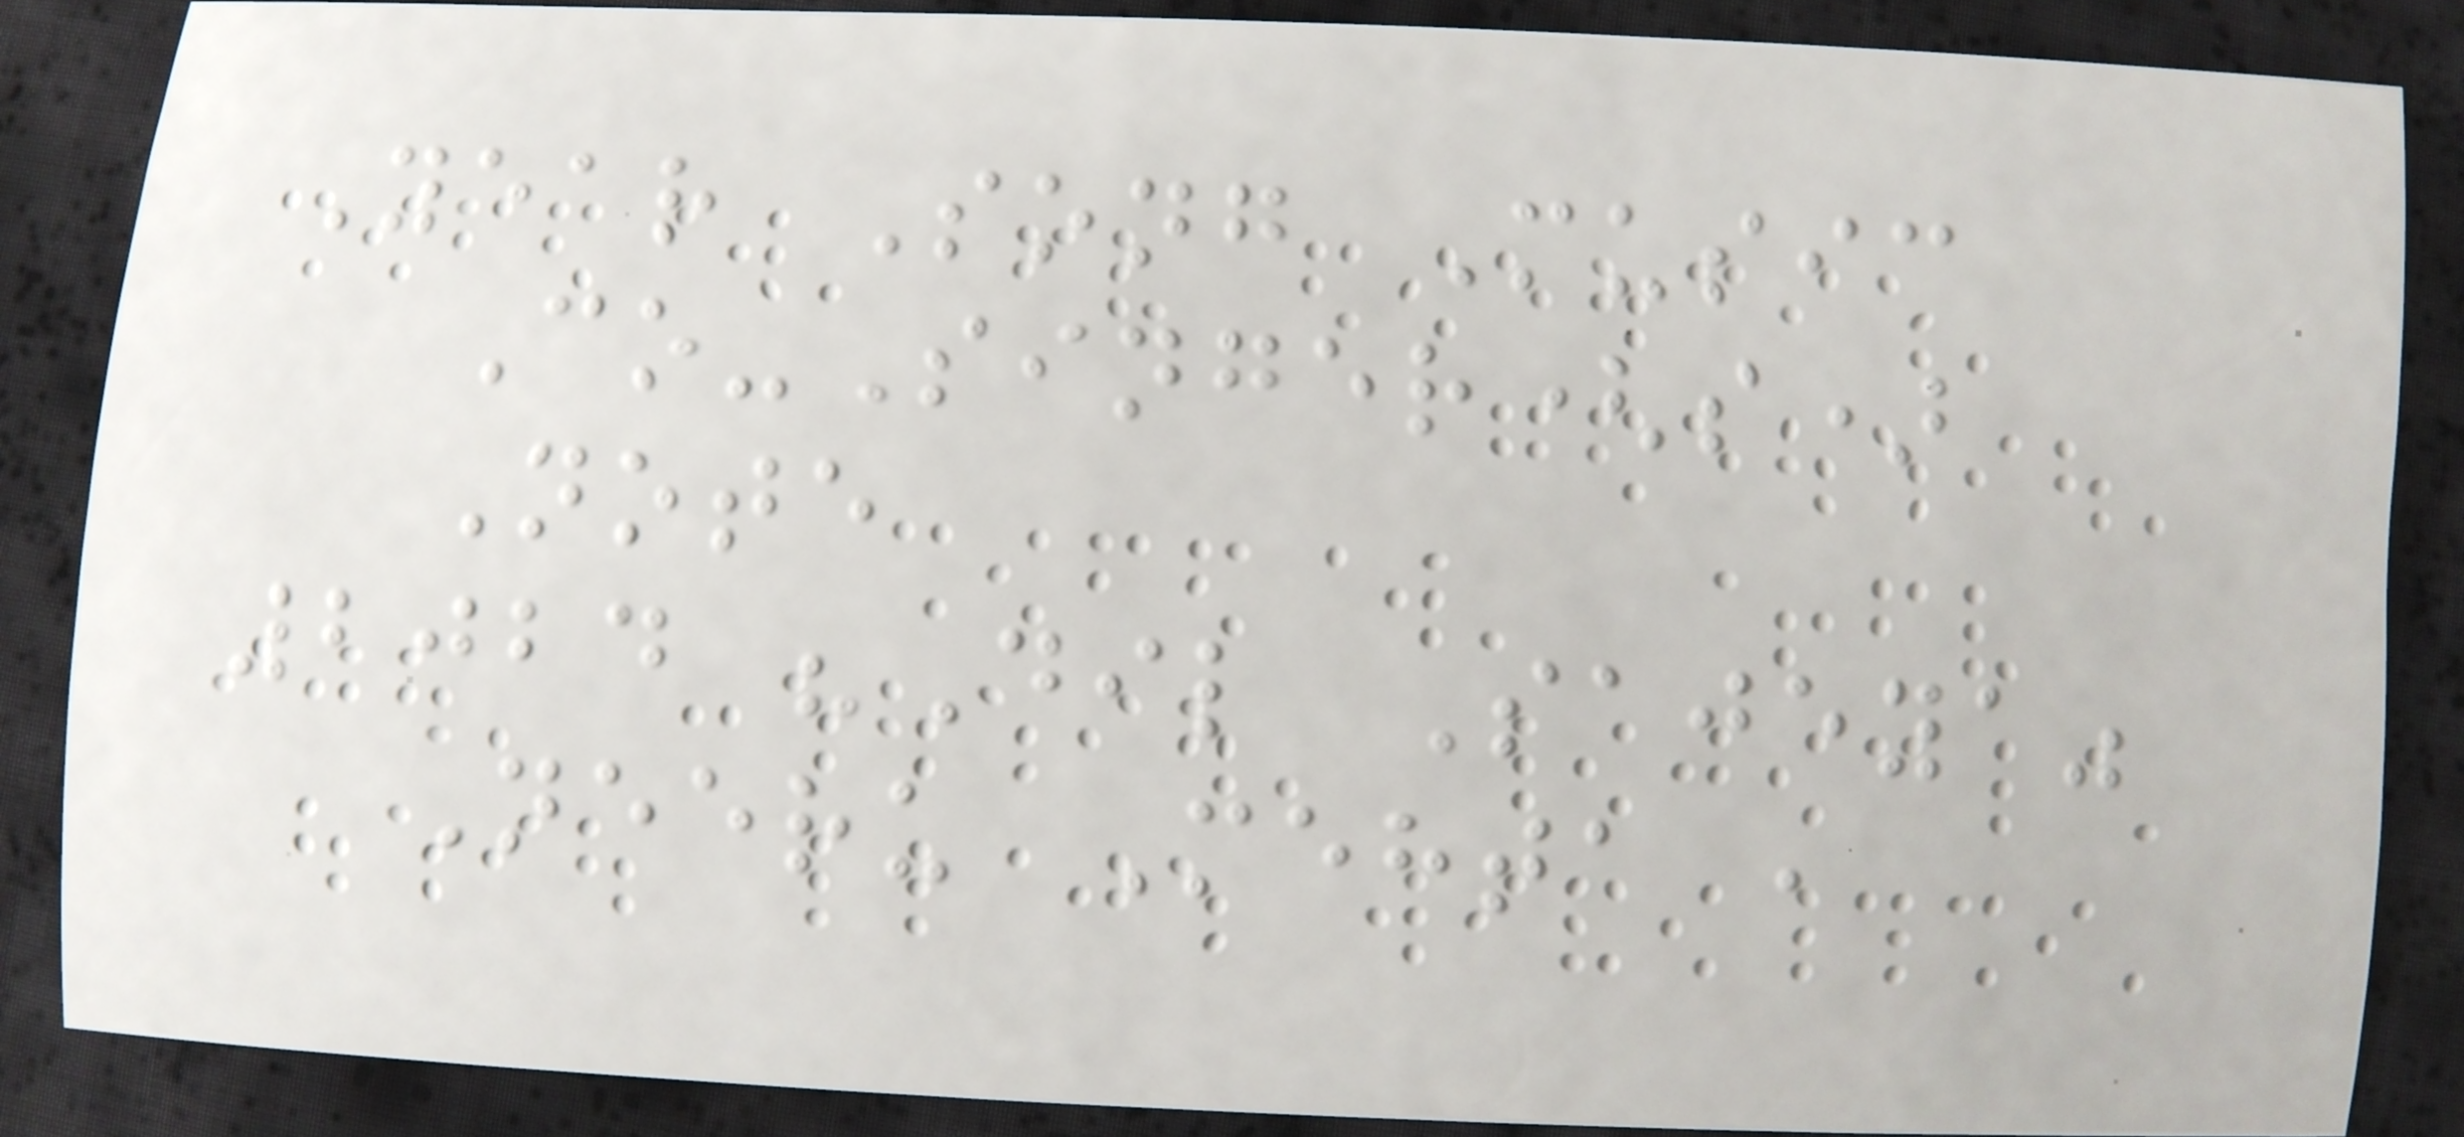Year Song Music
Co-Singer(s)
Note
2024 "Dil Sajeya"
Neeru Mehta ,
